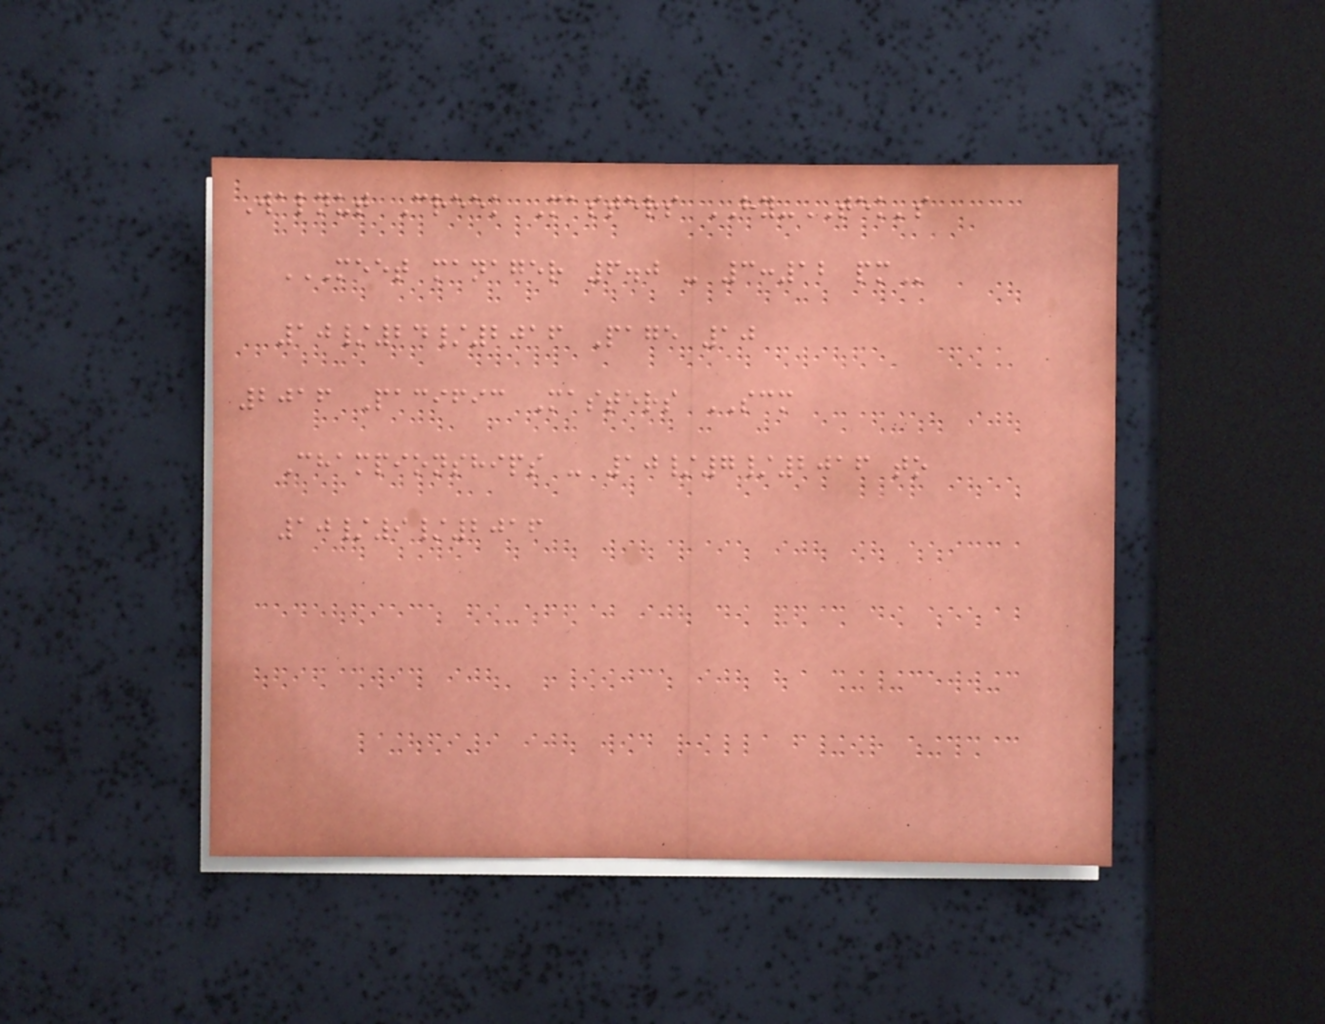Walnut Creek Masters HY-TEK's
MEET MANAGER 6.0 - 3:12 PM
10/24/2016 Page 10
2016 Pacific Masters SCM
Championships - 10/7/2016 to
10/9/2016
